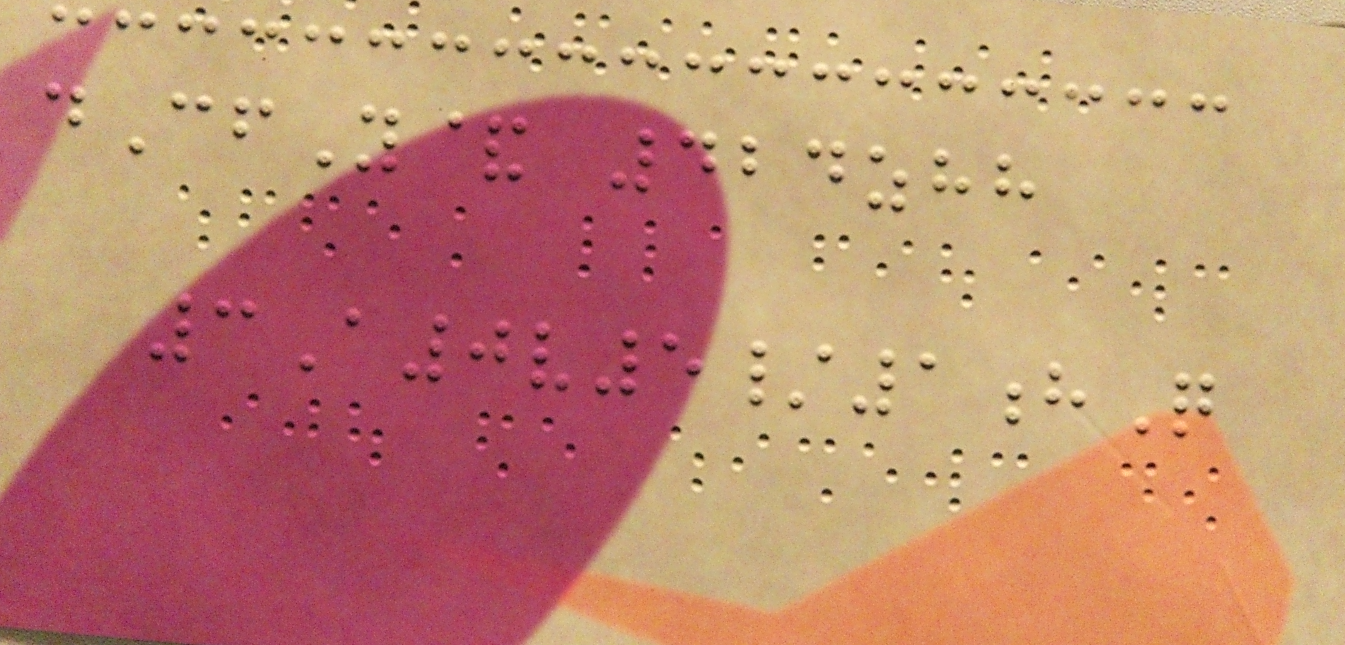dCfY& 424zhh
3A0v5/1hQ
